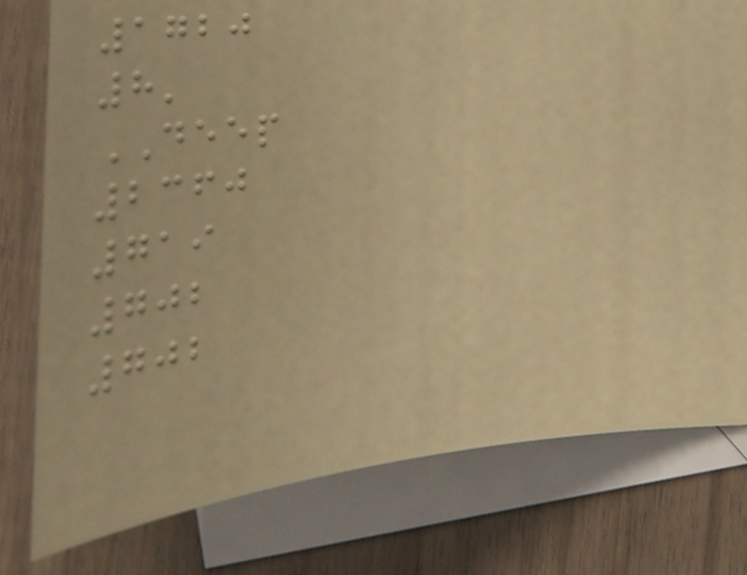1720
8'
DEEP
2360
719
702
702
